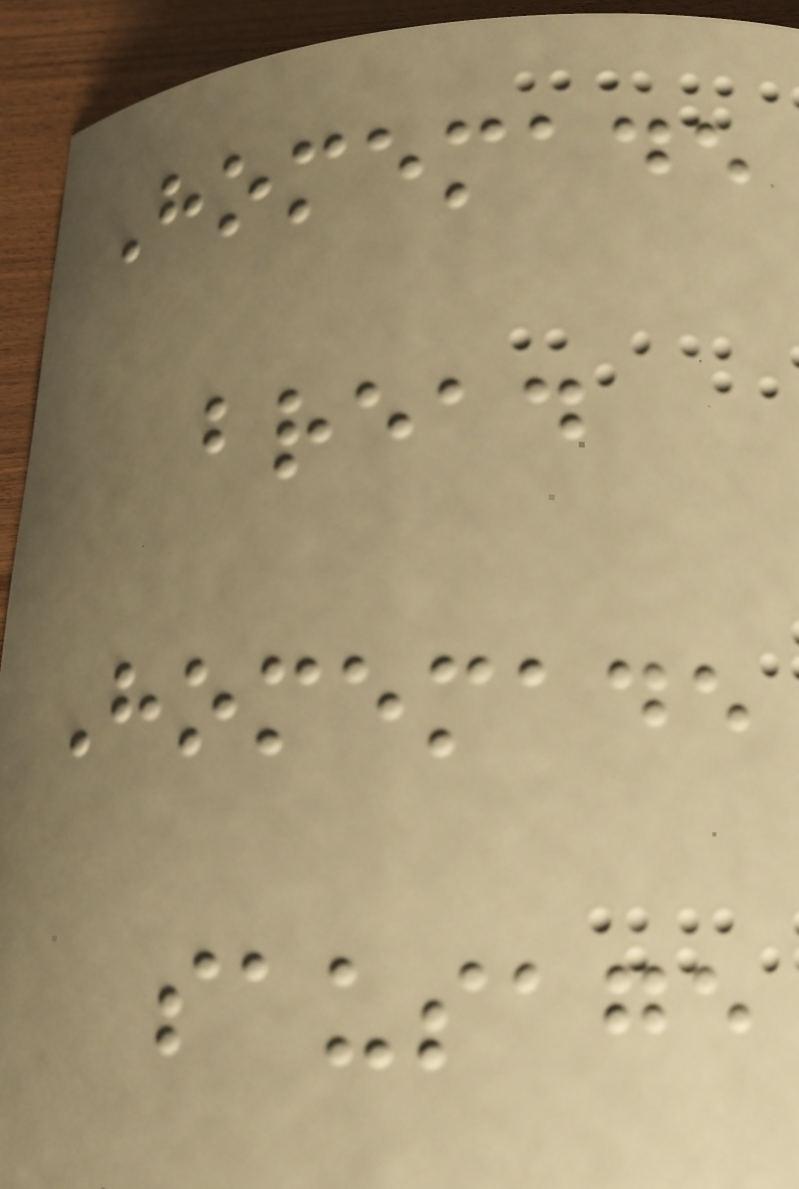Homemade
bread
Homemade
sausage
